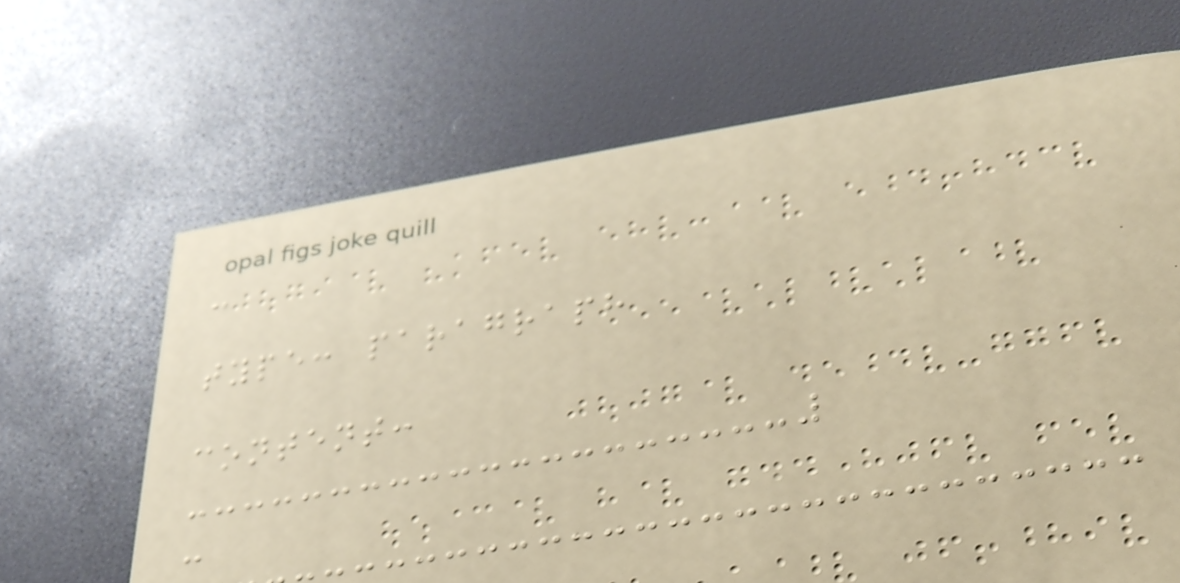-
type: paragraph
content:
-
